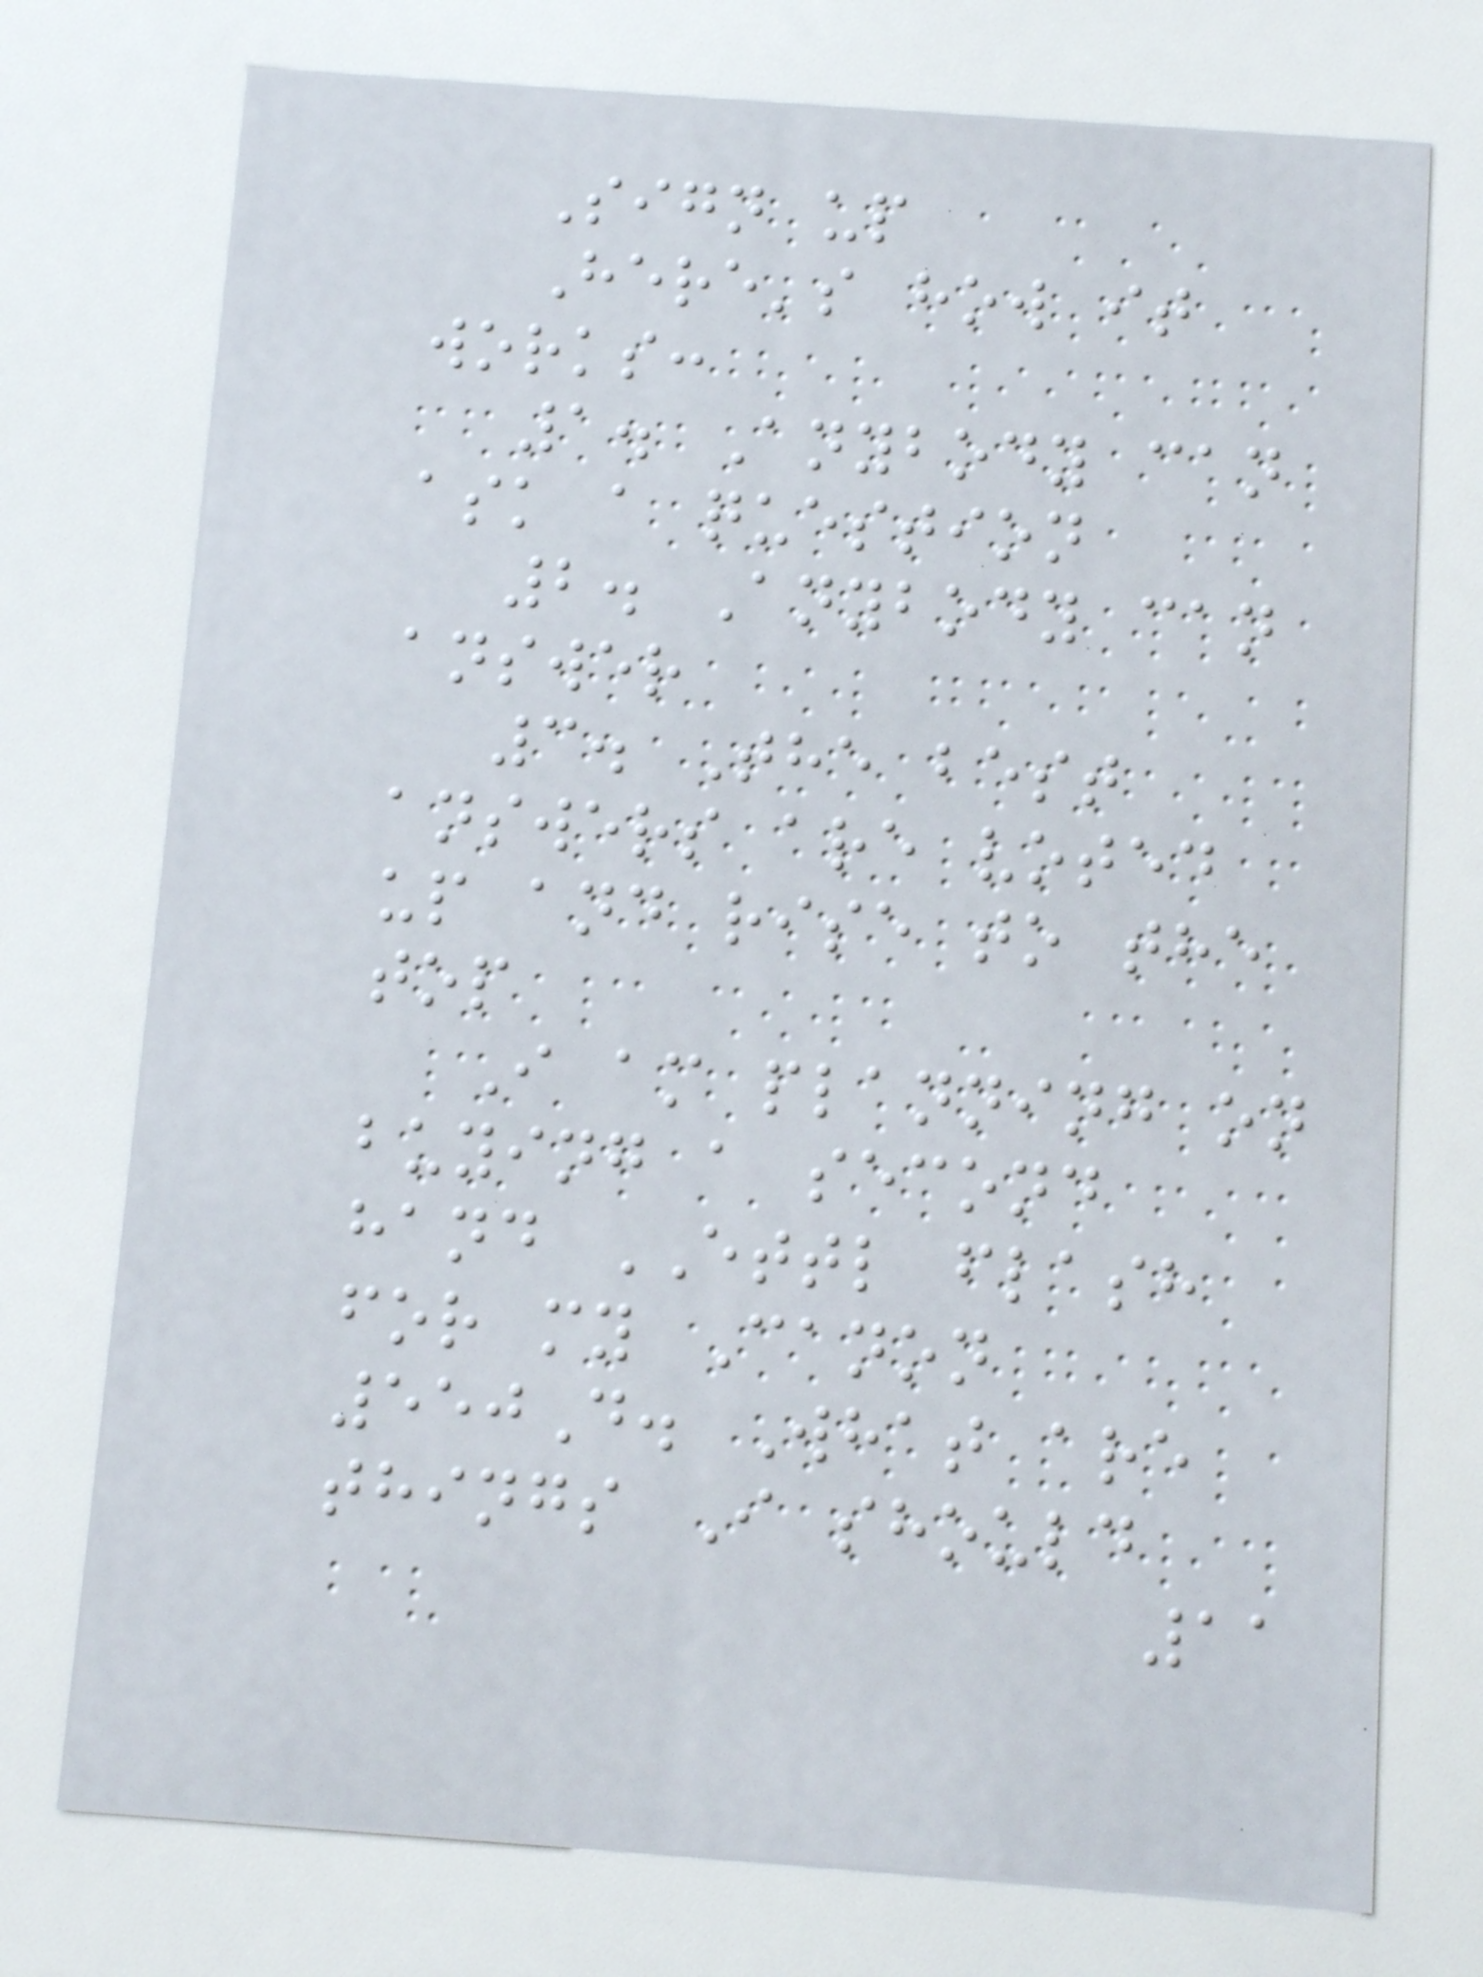Sign up
Here's how it
works:
1. Anybody can
ask a question
2. Anybody can
answer
3. The best
answers are voted
up and rise to the
top
I am planning on
buying a second
hand ETTL flash
for my Canon
550D. What are
things I should
11
